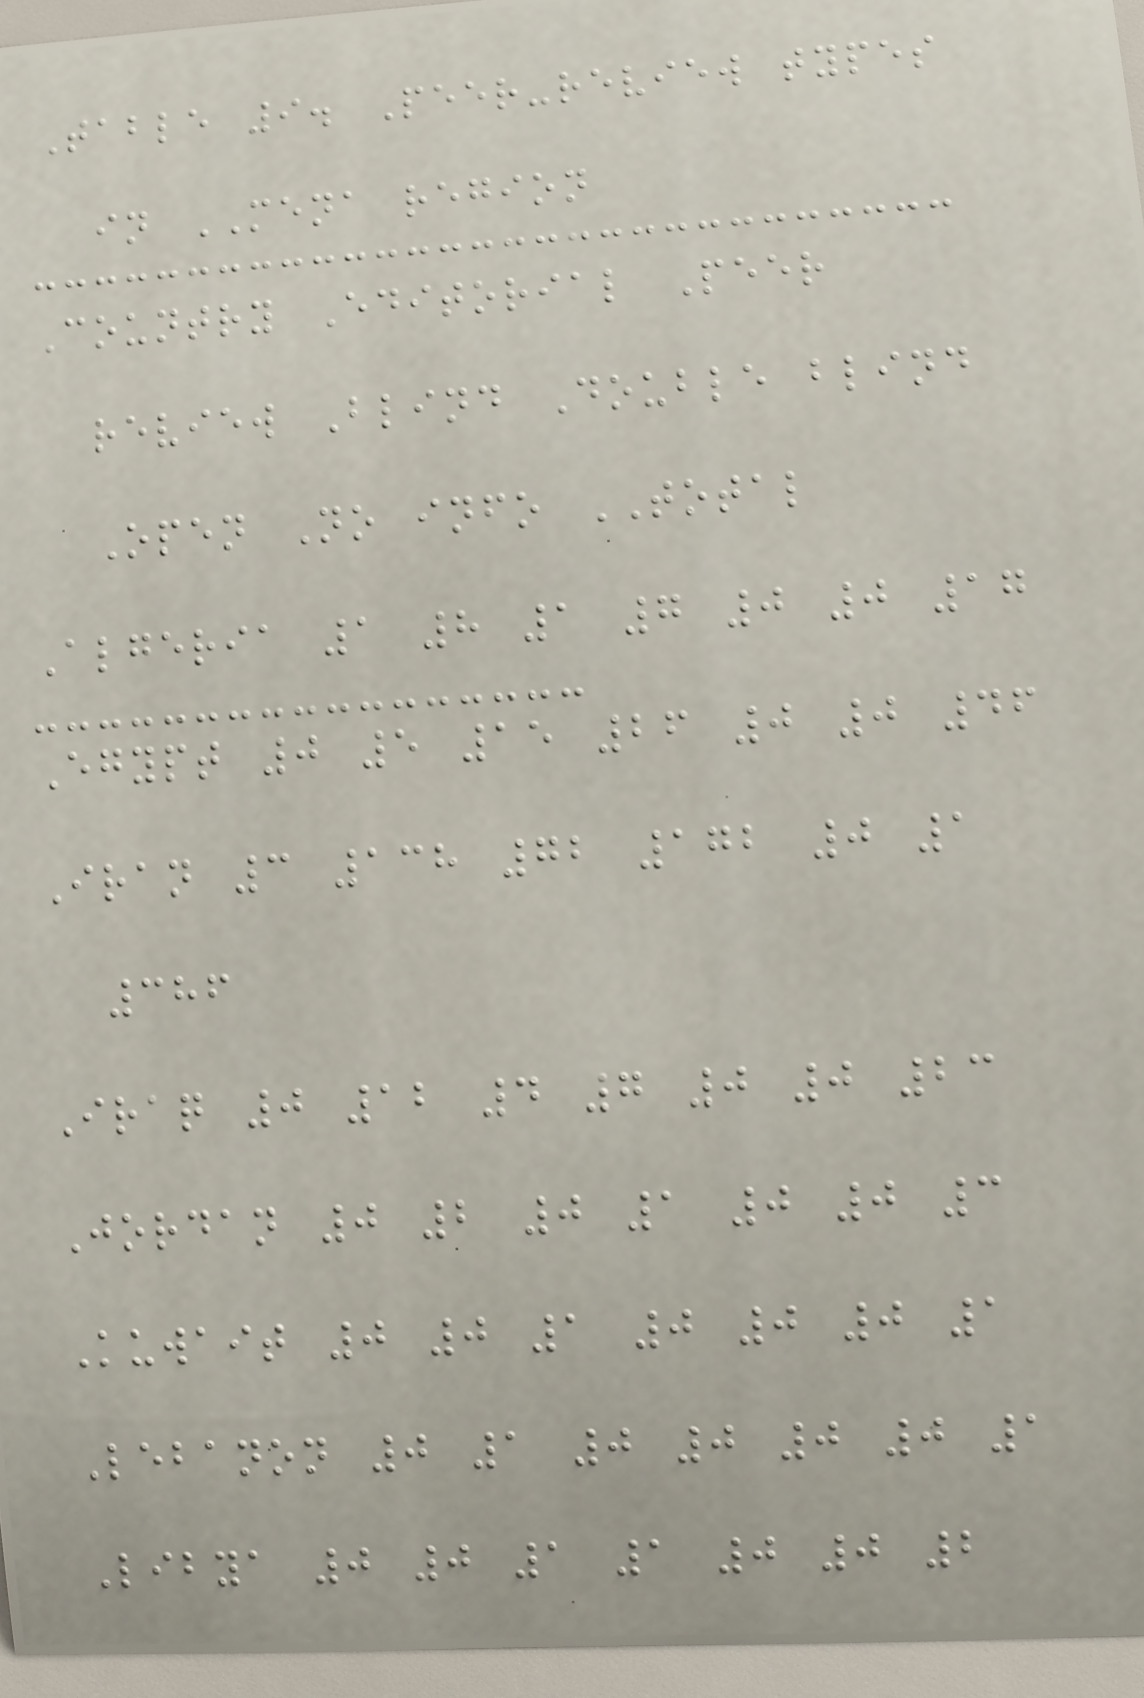Table 9. Peer-review types
in MENA region
Country Editorial Peer
review Blind Double blind
Open No info TOTAL
Algeria 1 8 1 7 0 0 17
Egypt 0 5 15 26 0 0 46
Iran 3 138 72 172 0 1
386
Iraq 0 12 4 7 0 0 23
Jordan 0 2 0 1 0 0 3
Kuwait 0 0 1 0 0 0 1
Lebanon 0 1 0 0 0 0 1
Libya 0 0 1 1 0 0 2
